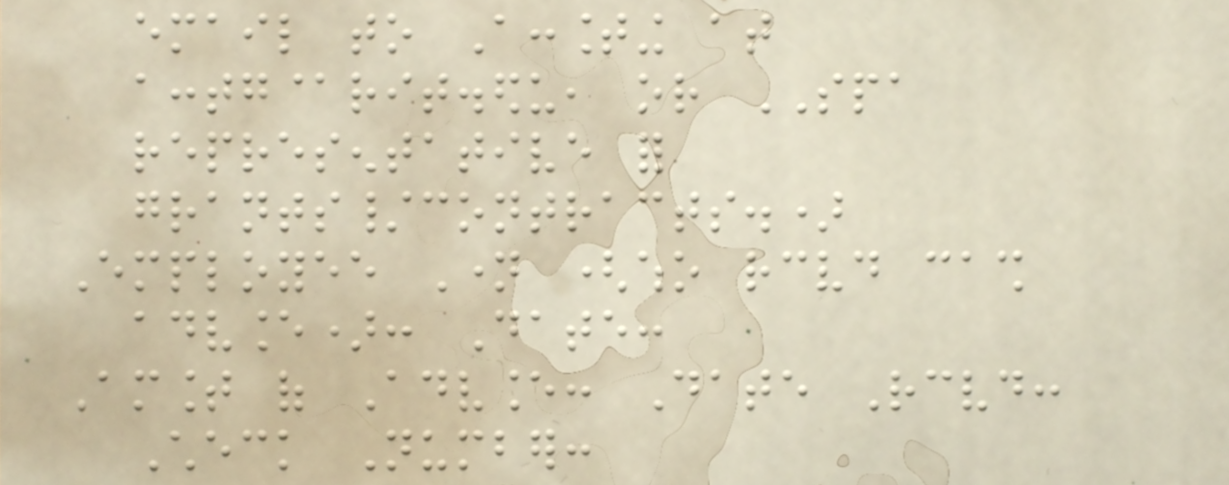email to Accounting at
acctg@rit.edu, or SPA
representative for
grants/contracts.)
Employee Name (who received cash
advance): Date:
Amount of Advance: Date Received:
Check Number:
